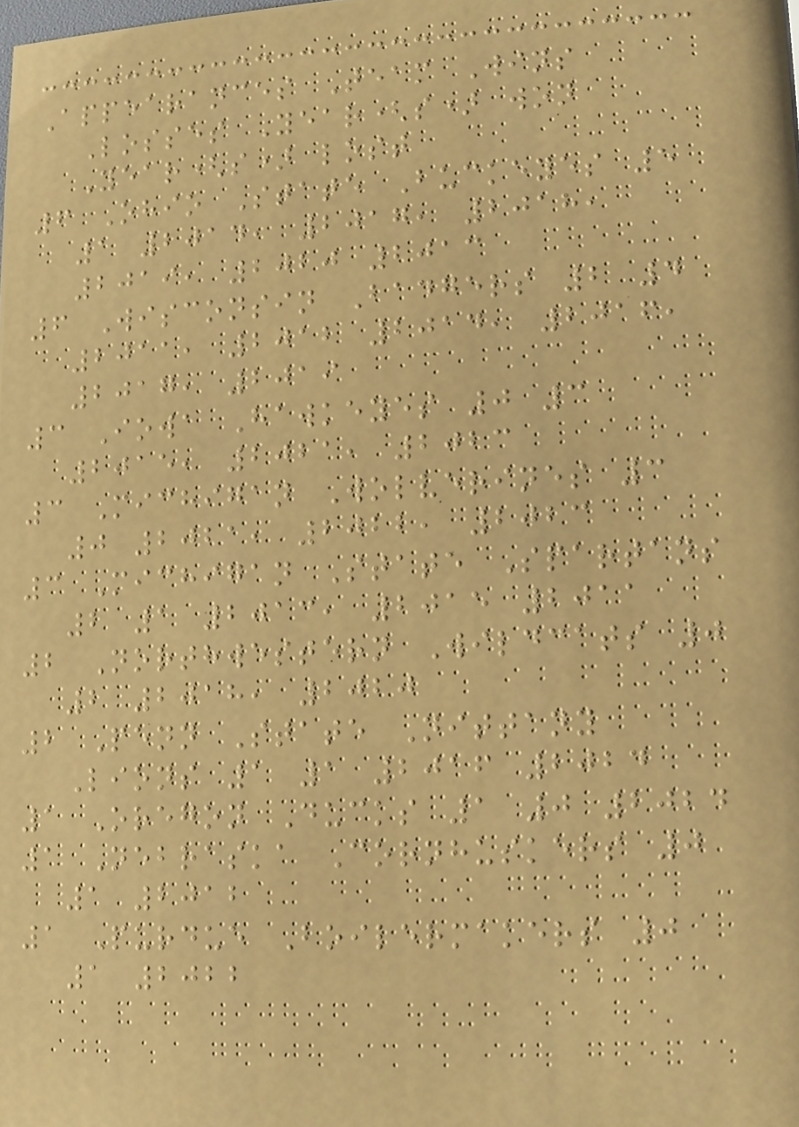Appearances Team Wins
Losses Year(s) won
Year(s) lost
6 Ohio State Buckeyes 5
1 2014, 2017, 2018,
2019, 2020 2013
6 Wisconsin Badgers 2 4
2011, 2012 2014, 2016,
2017, 2019
3 Iowa Hawkeyes 0 3
2015, 2021, 2023
3 Michigan Wolverines 3
0 2021, 2022, 2023
3 Michigan State Spartans
2 1 2013, 2015 2011
2 Northwestern Wildcats 0
2 2018, 2020
2 Penn State Nittany
Lions 1 1 2016 2024
1 Oregon Ducks 1 0 2024
1 Nebraska Cornhuskers 0
1 2012
1 Purdue Boilermakers 0
1 2022
